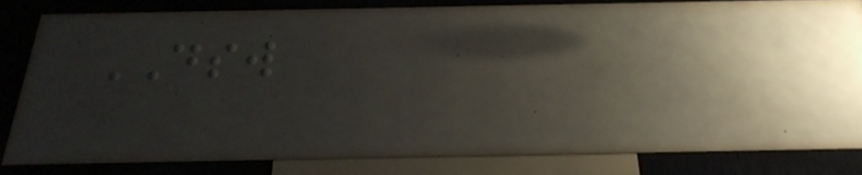DSW
